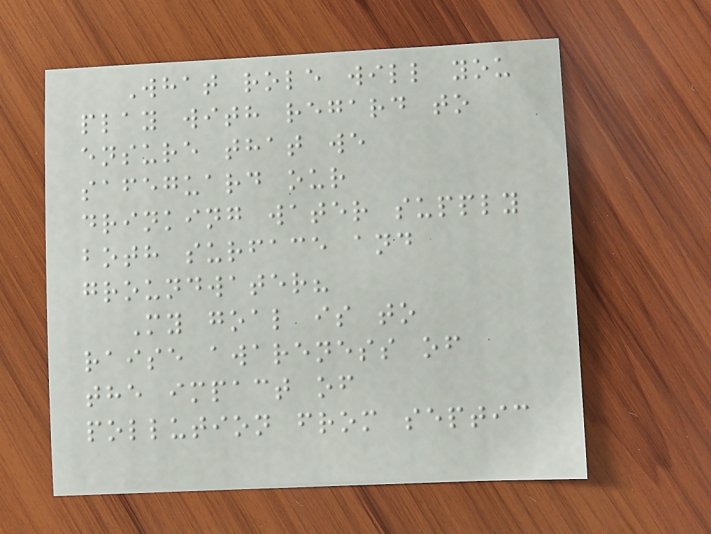What role will you
play with regard to
ensure that we
safeguard our
drinking water supply
both surface and
groundwater?
My goal is to
raise awareness of
the impact of
pollution from septic
